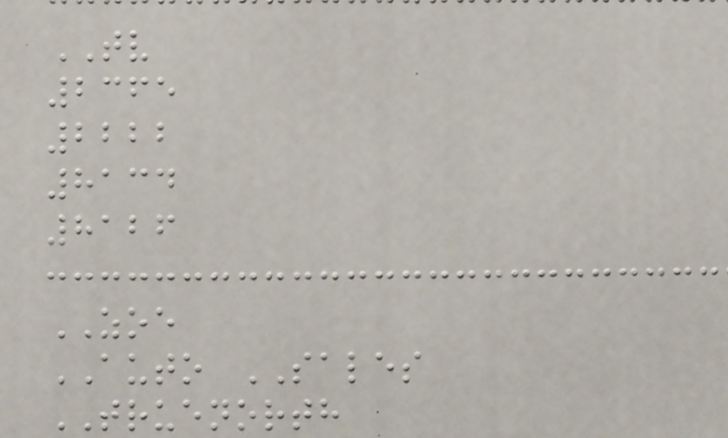TV
2365
2222
8134
8126
ZOE
AUTO SALES
TRUENORTH
